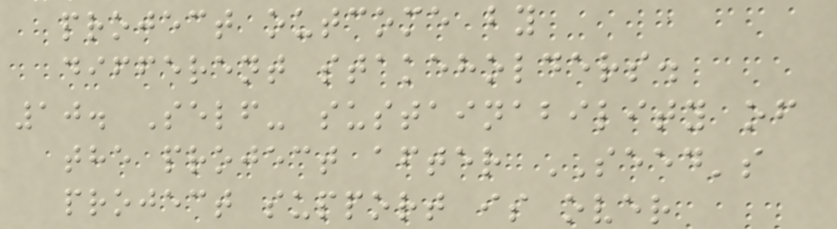project outcome by
different stakeholders.
10. Self- sustainability of
the project after SEED's
project support is over
